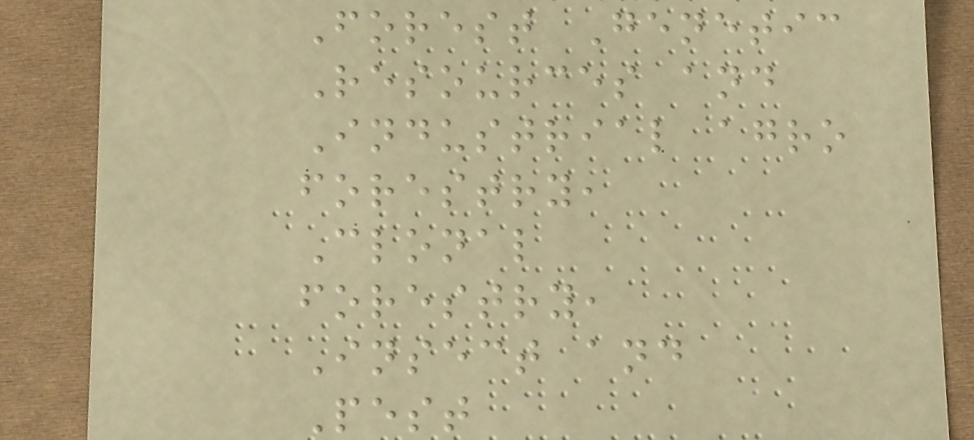Forest Genetic
Resources and
Industrial agro
forestry,
Clonal
forestry,
Insect and
Pest
